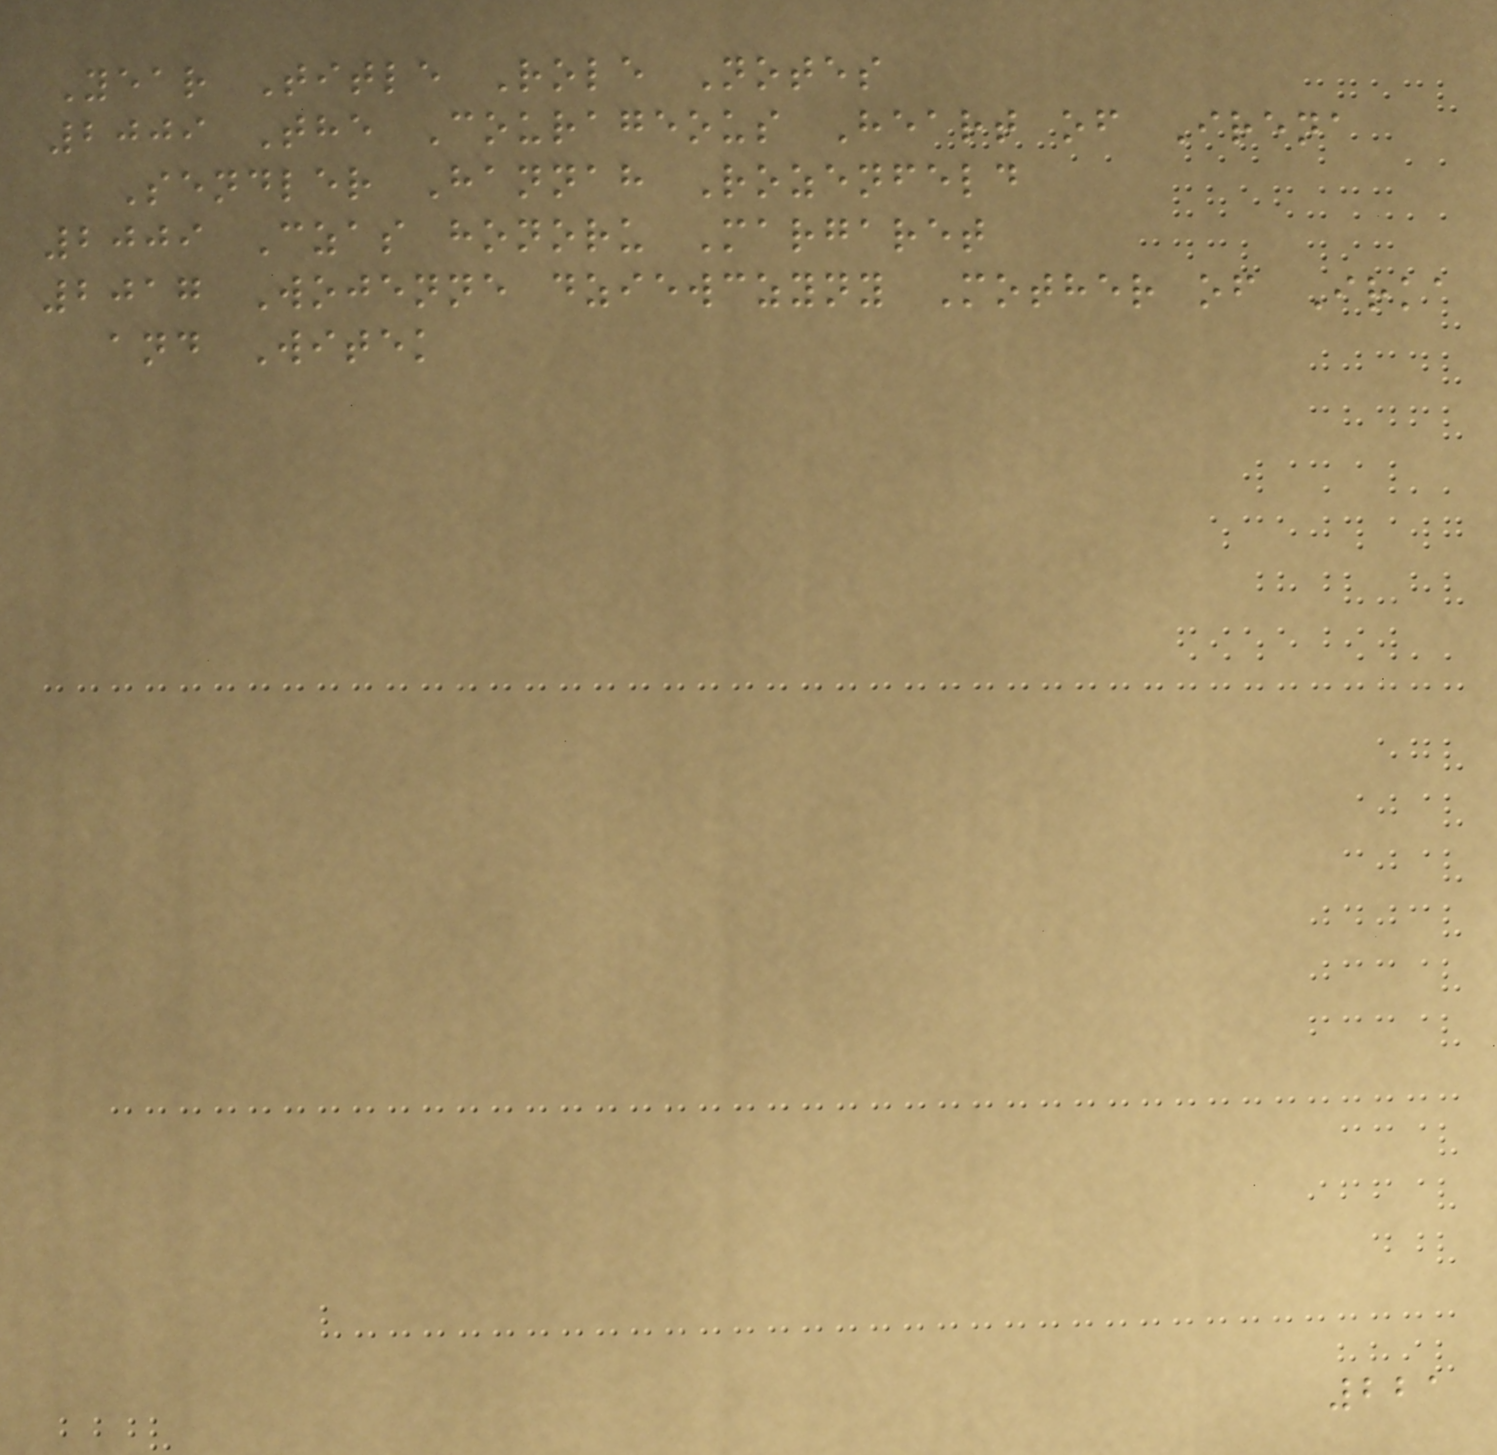Year Title Role Notes
2009 The Courageous Heart of Irena
Sendler Hannah Rozenfeld
2009 Czas honoru Margaret
2017 Wojenne dziewczyny Mother of Irka
and Witek
221
